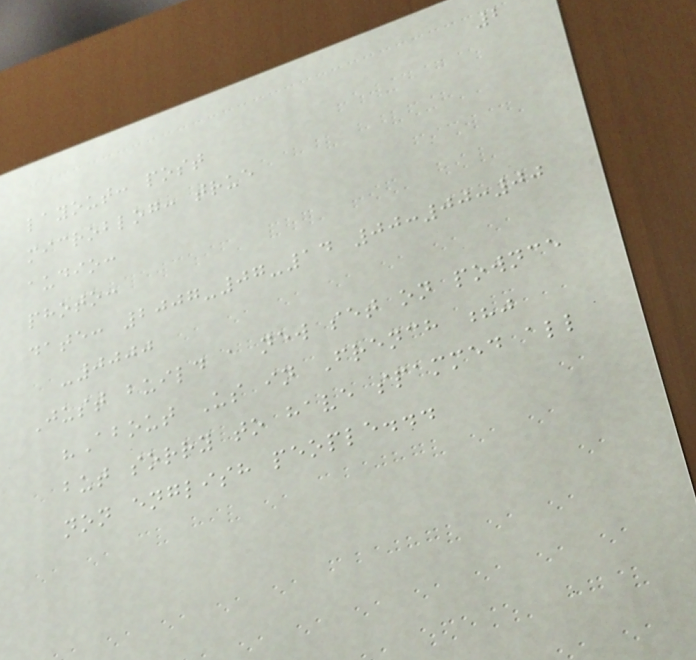2
layout: post
microblog: true
audio:
photo:
date: 2007-07-14 00:00:00
-0000
Just build a new set on pownce
"About Us in French ?"
but sorry to have spammed all
non english people...
